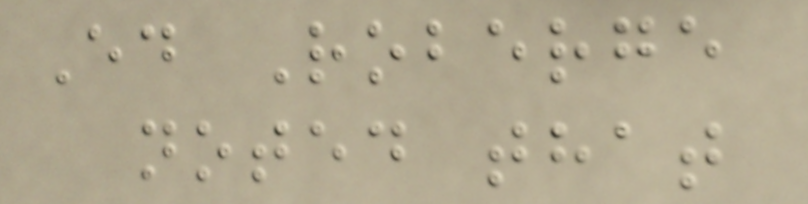Ed Roberge
noted that
